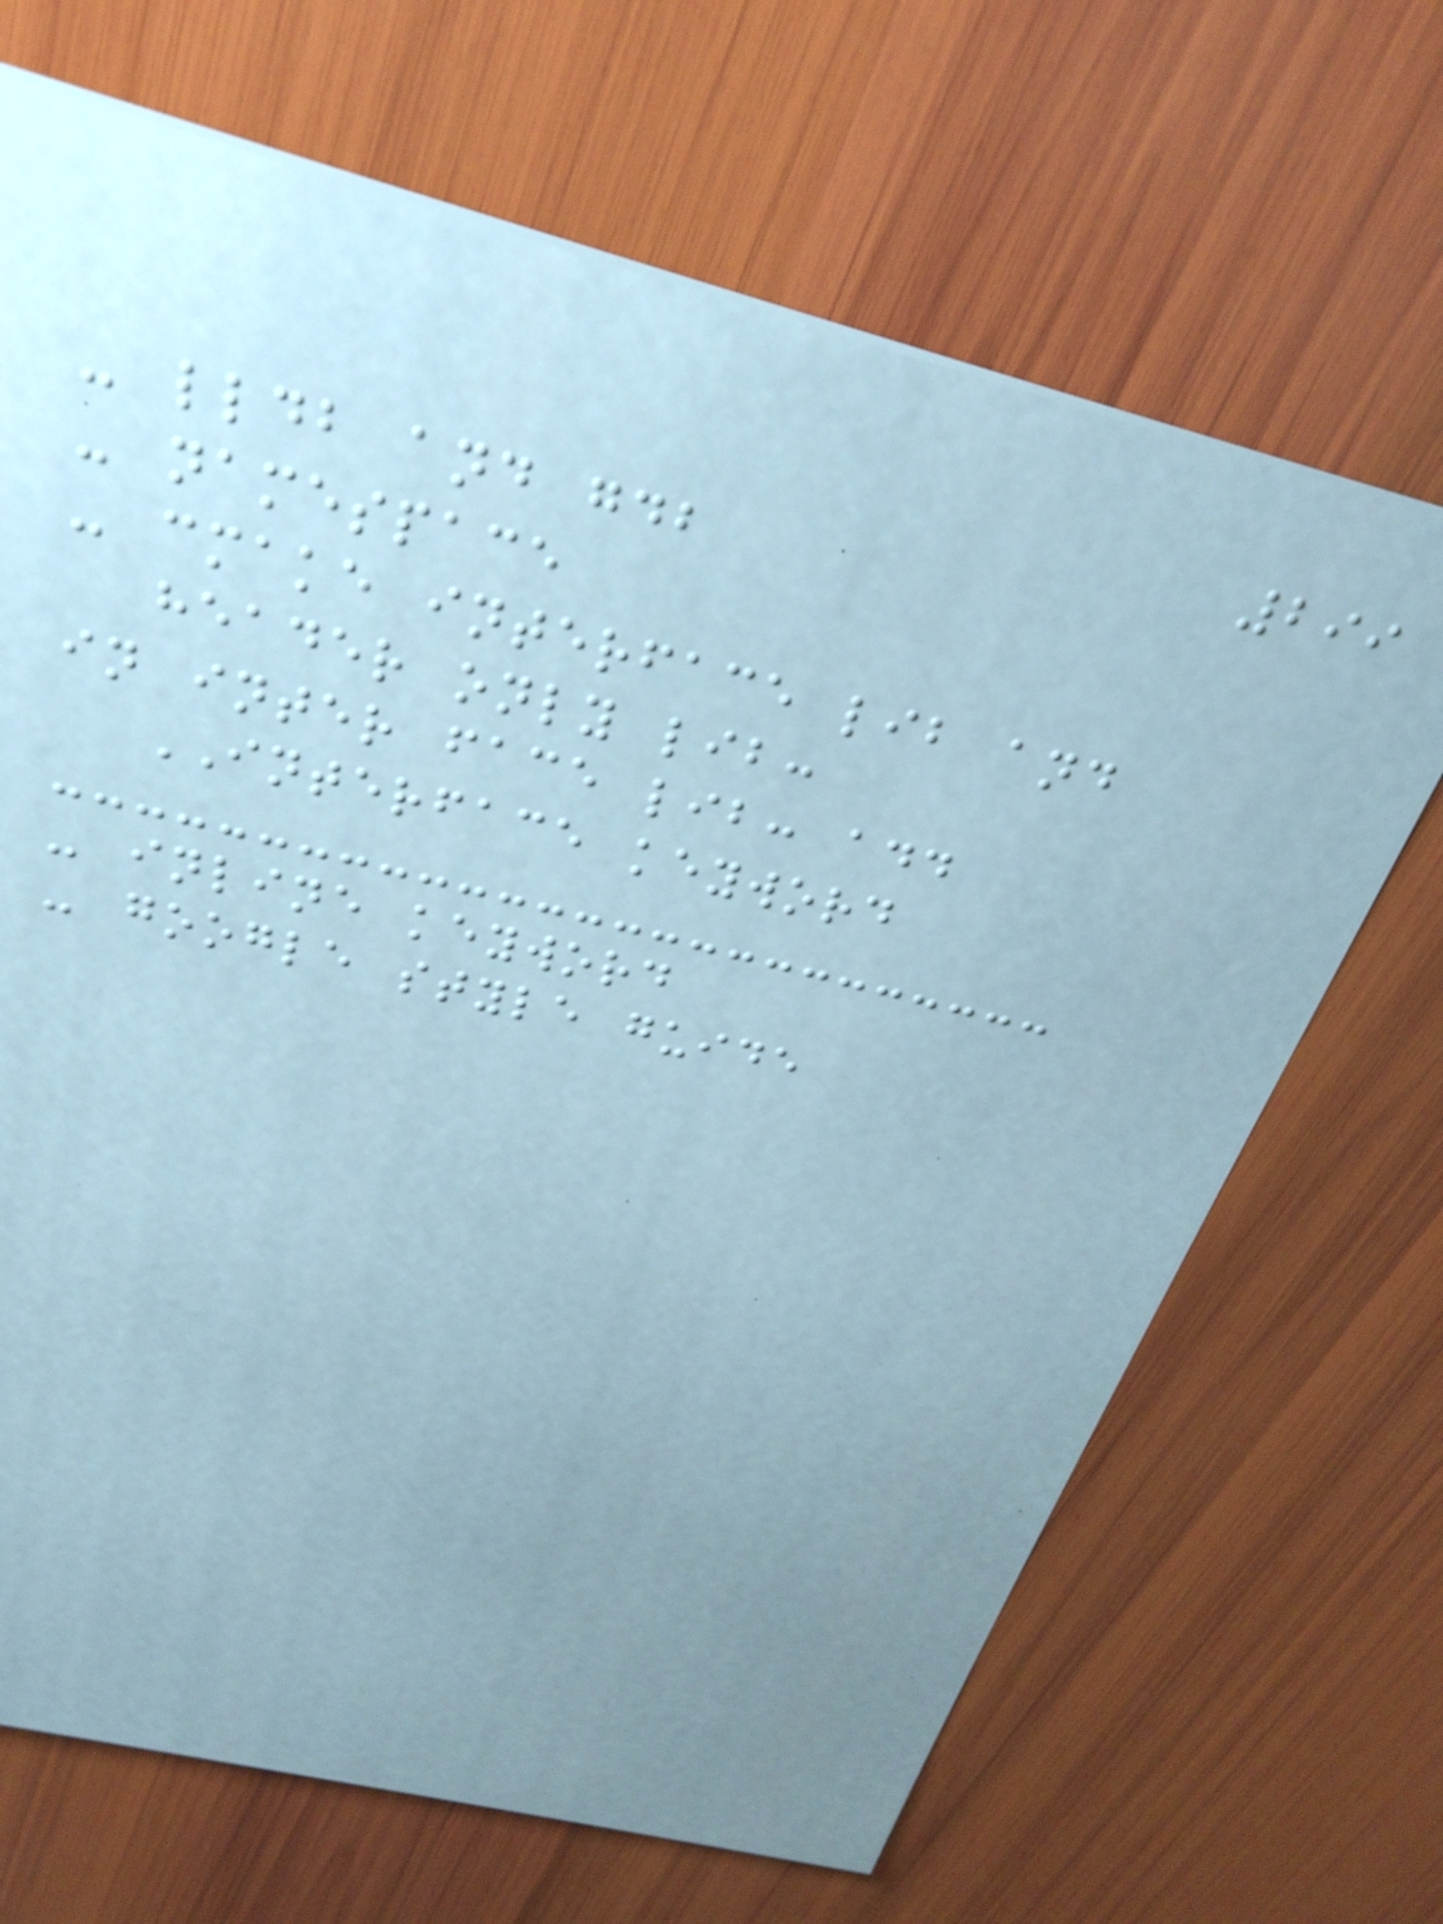299
- lldb and gdb
- namespace
- cmake interface lib and
header only lib:
in inter face lib: add
INTERFACE keyword
- inline keyword
- google style guide
